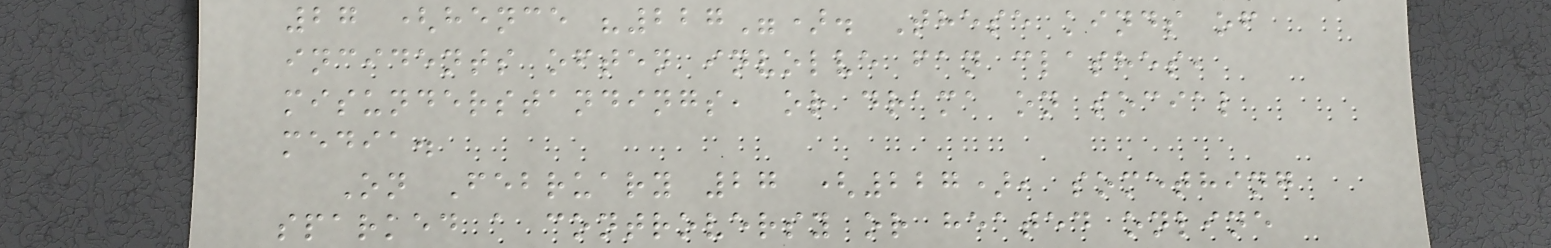27 (hence "227"). These kinds of
incidents often involve fan clashes,
misunderstandings, or drama on social
media.
On February 27 (227), something
sparked a controversy or heated online
